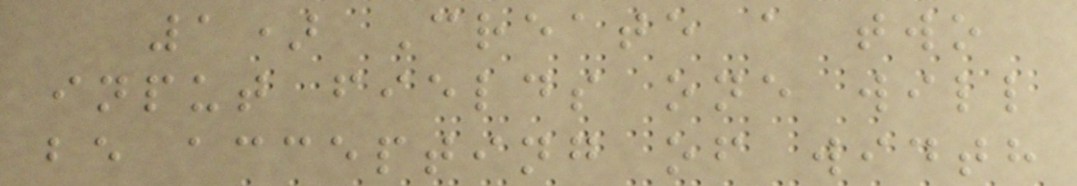1) Create a two
input fields one will
be accepting of width
